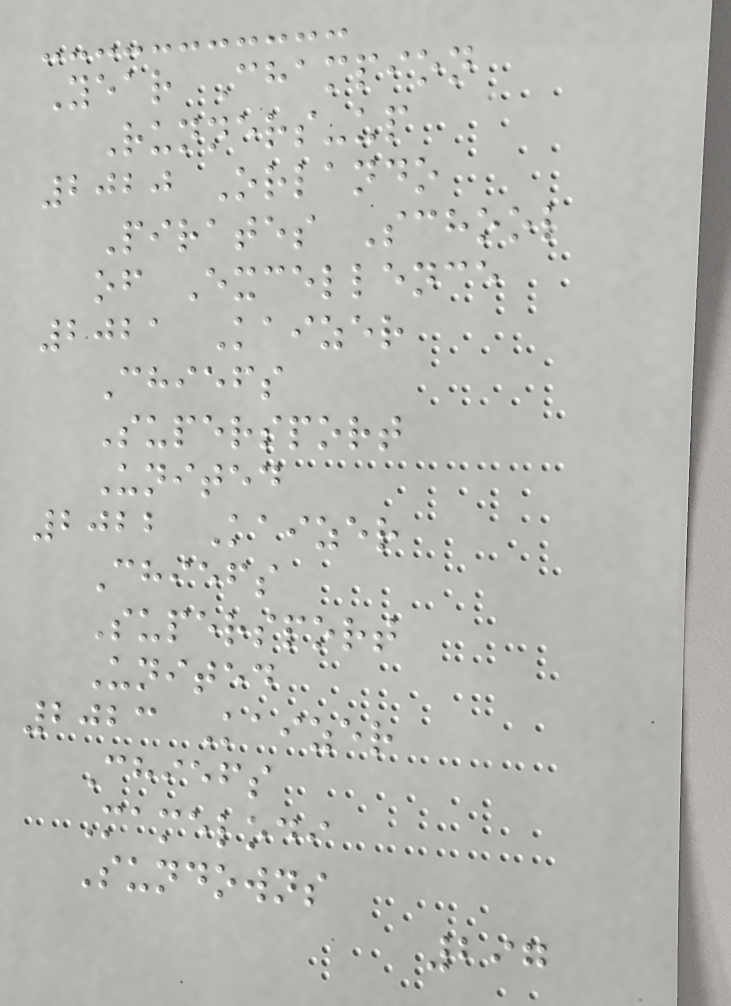Year Champion
Runners-up
2020 Orlando
Pirates School
of Excellence
2021 Kaizer
Chiefs
Supersport
United
2022 Kaizer
Chiefs
Supersport
United
2023 Kaizer
Chiefs
Mamelodi
Sundowns
297
